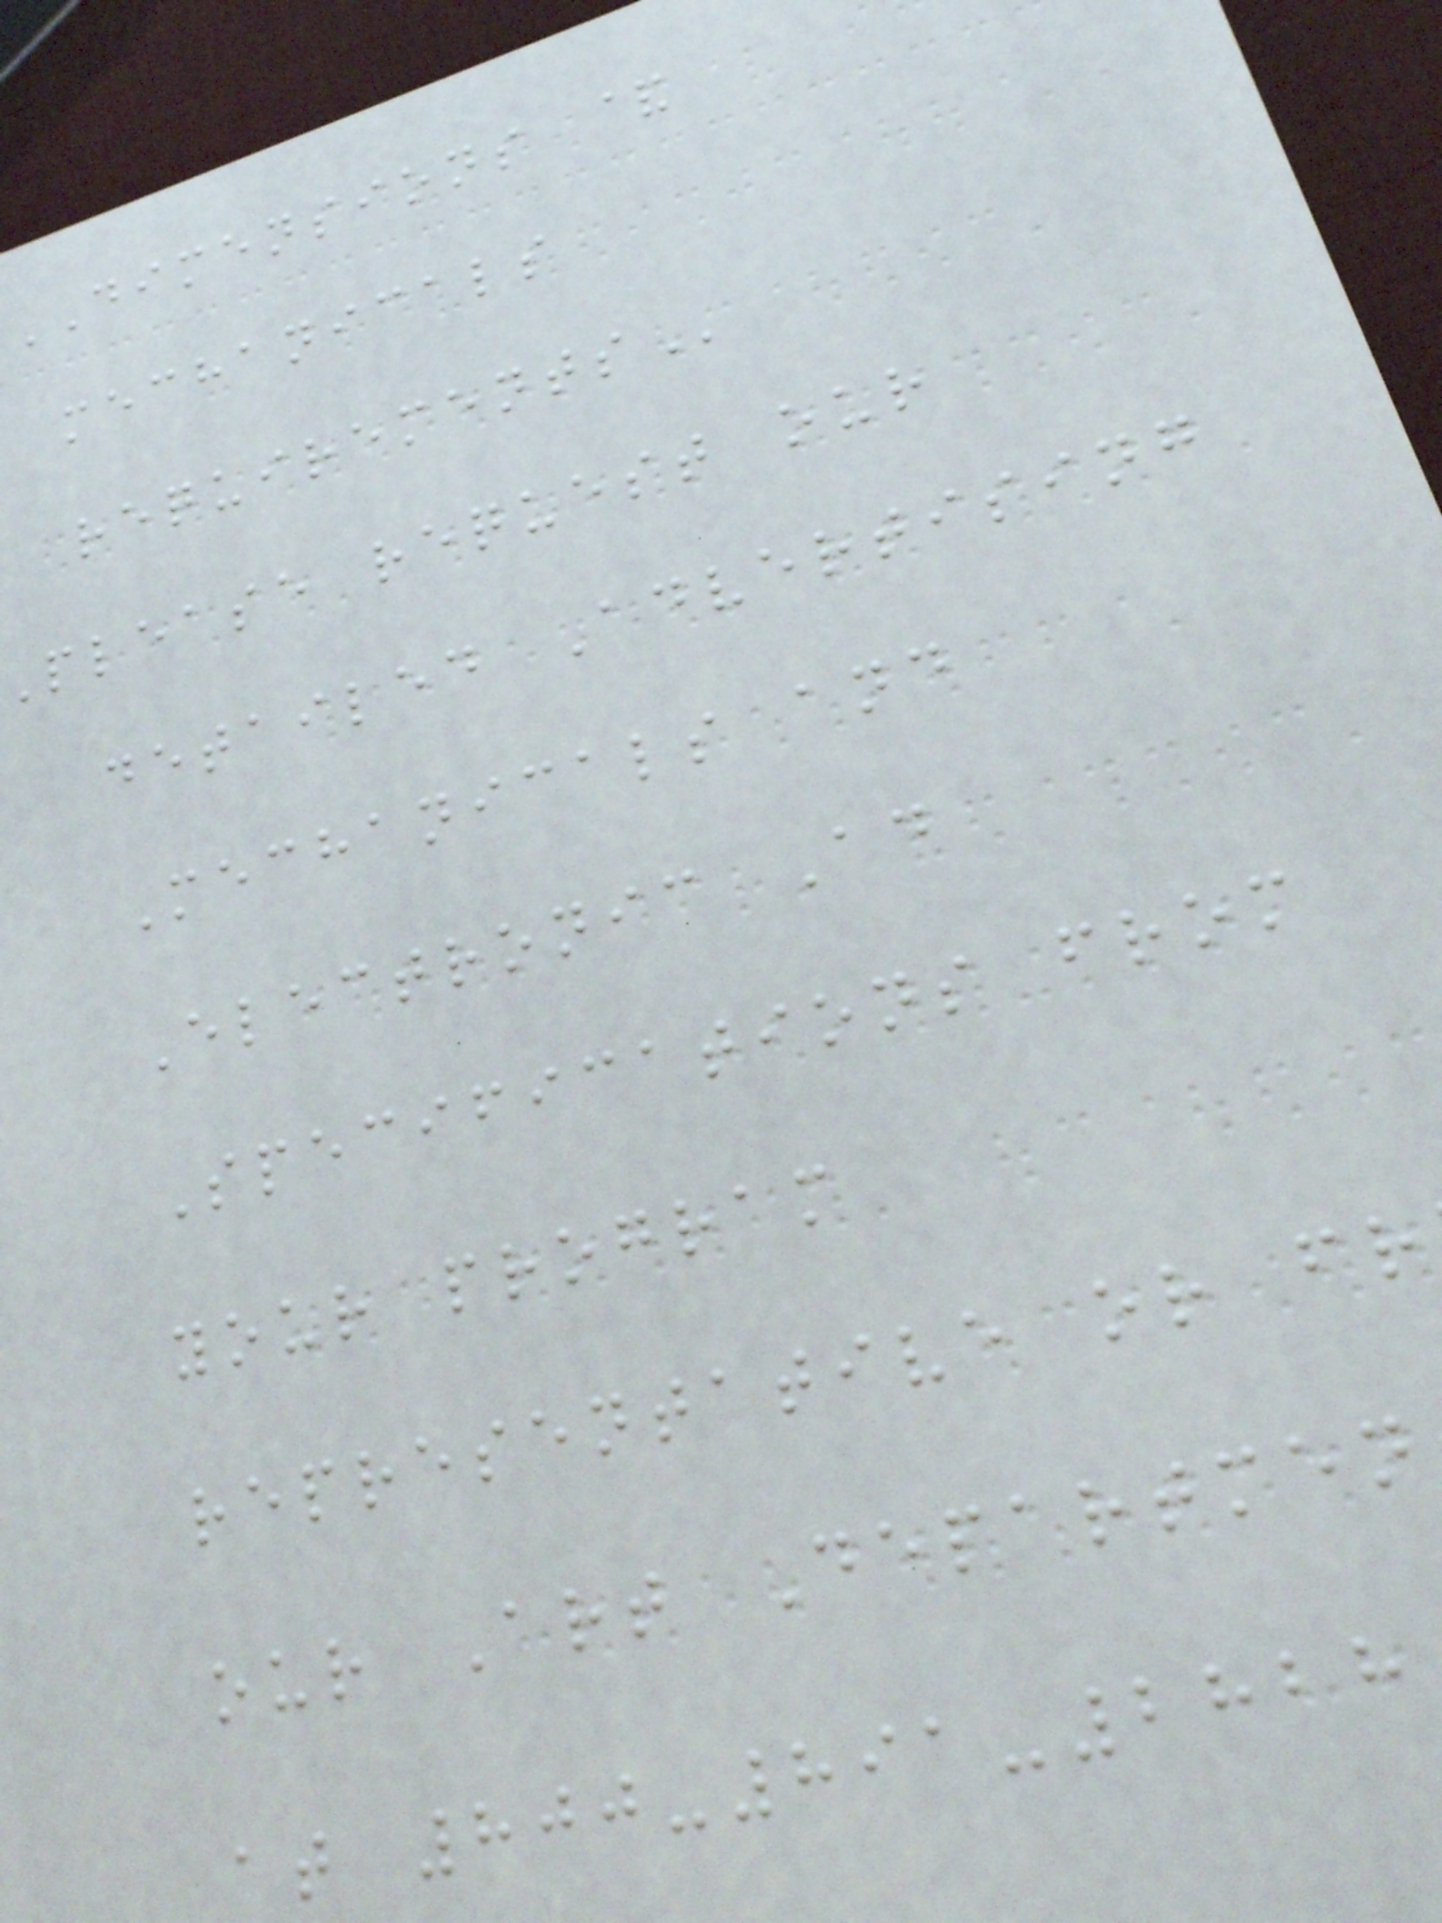DIMENSIONS &
mechanicals
please request our
detailed Advertising
Mechanicals and
Electronic Ad
Specifications from
your program
representative or fr
our Art Departmen
at 800-891-2828
